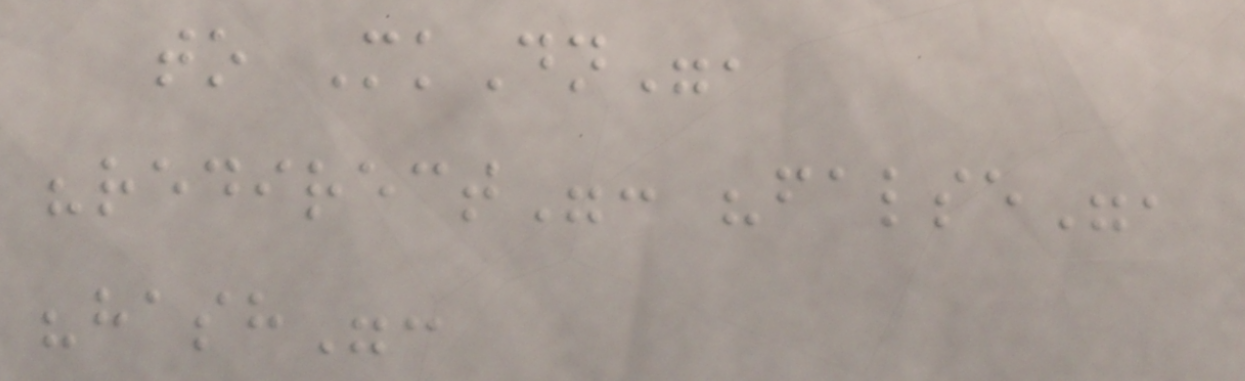to MkDn",
"redirect": "false",
"hash":
